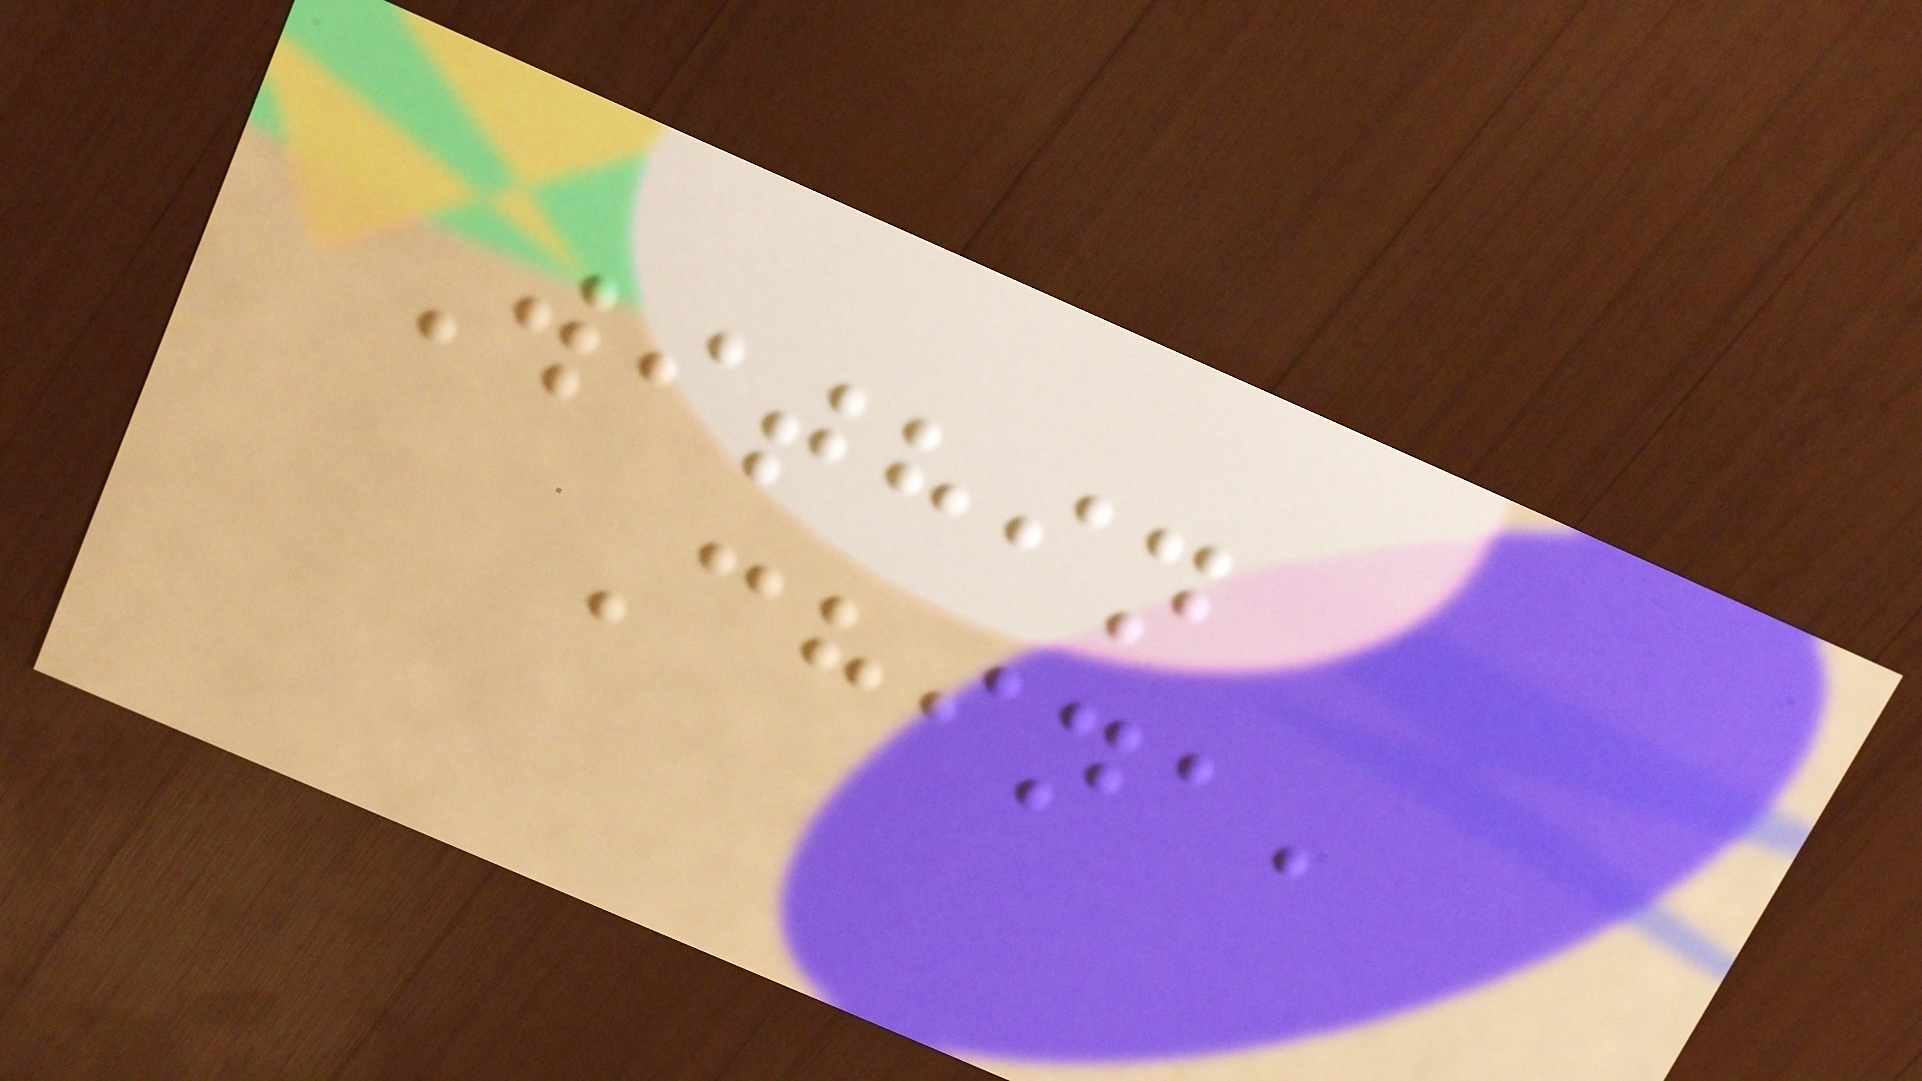Within
China,
